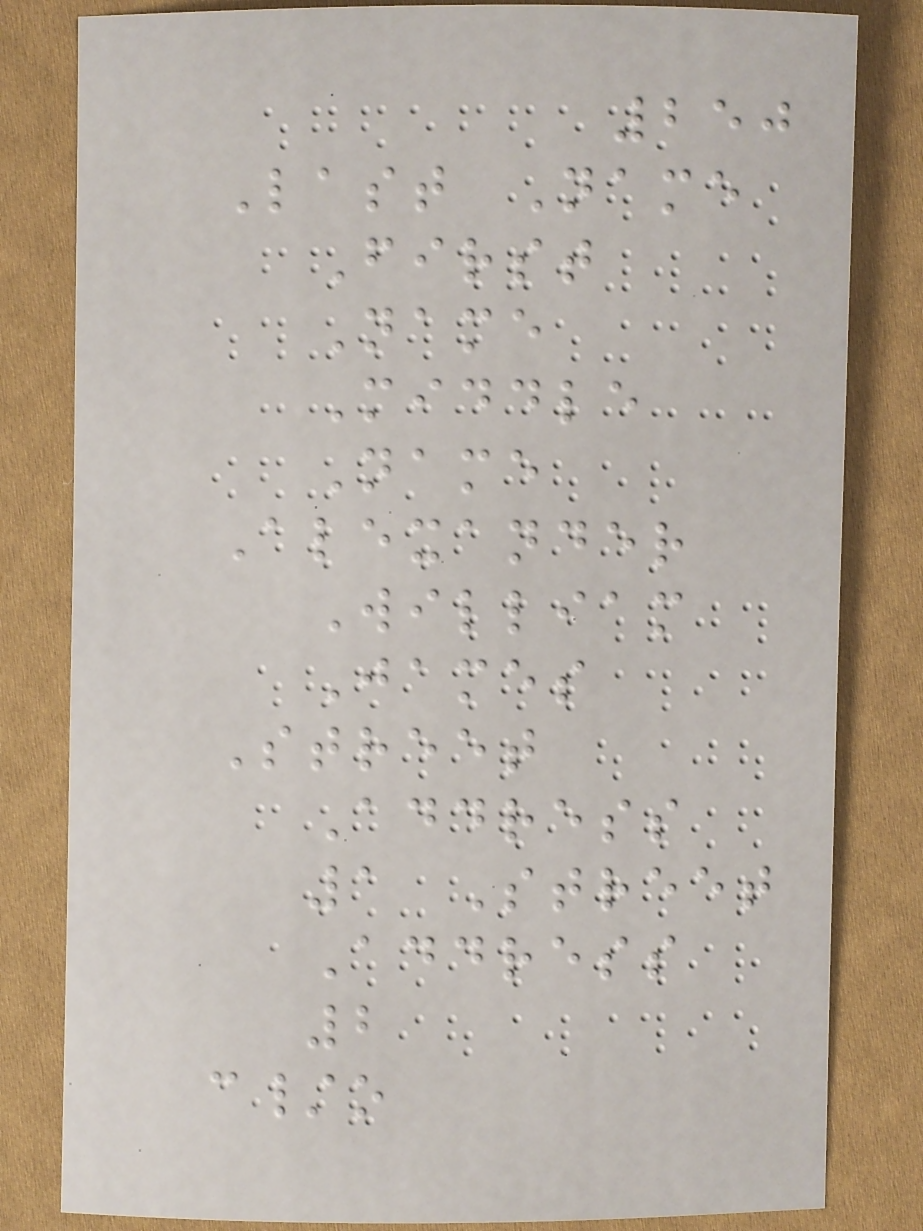250
Last Name
First
Name
Middle
Name
Alexander
William
James
Street
Address
1 Street
Address
2
c/o
